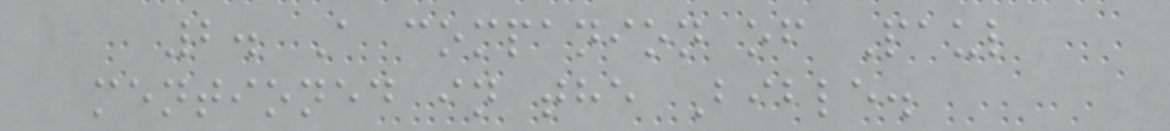2. A companion of Paul
mentioned in the Bible.
